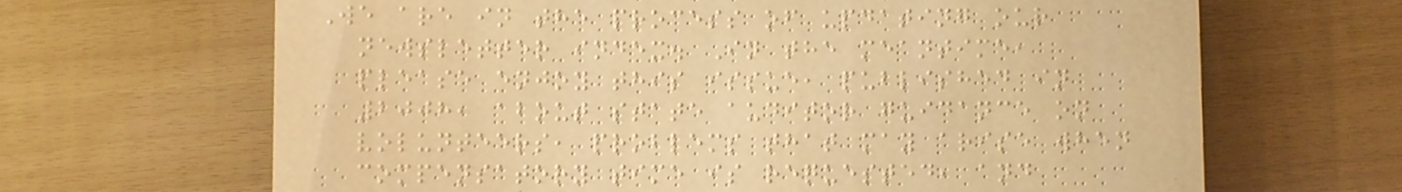We are in the process of updating our
newsletter index. In the meantime,
please enjoy this issue, published in
2008, about state auditor guidance on
volunteers, problems that may arise when
compensatory time is requested, and
